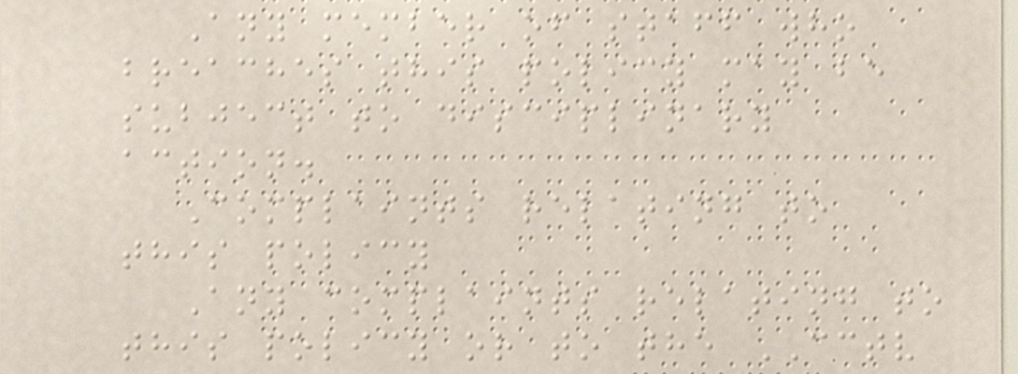Any member of staff who
breaches this policy may be
subject to disciplinary
action.
Complaints relating to
this policy
Any complaints relating to
this policy or to the CCTV
